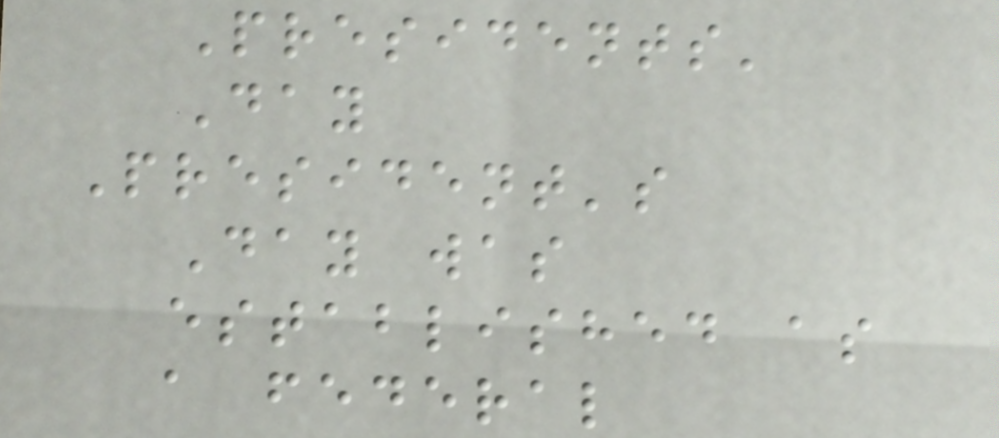Presidents'
Day
President's
Day was
established as
a federal
